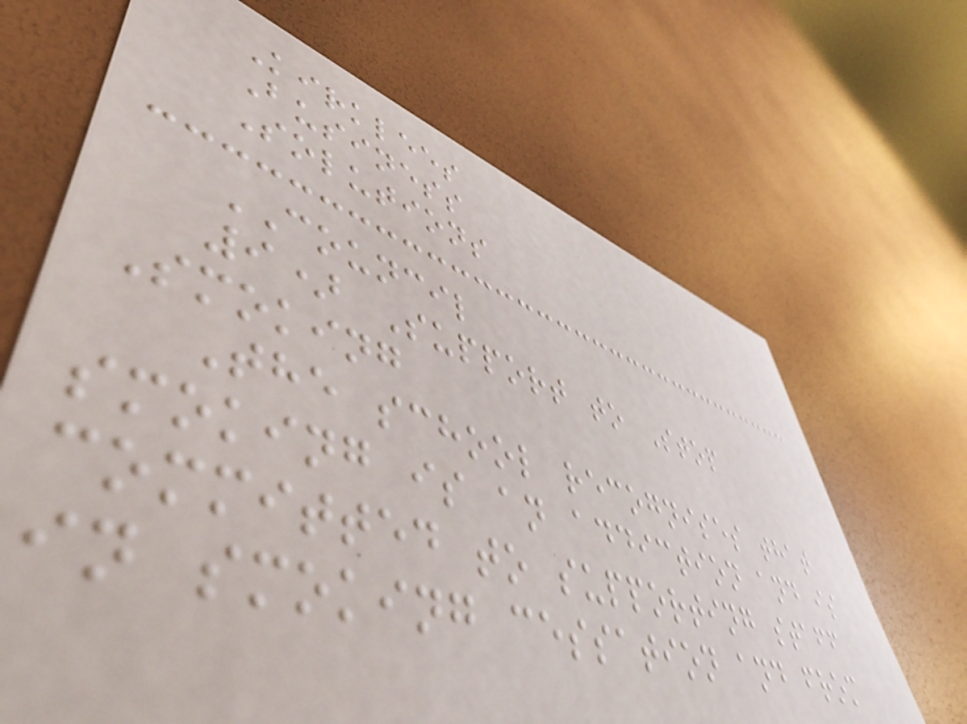Kirklees
Business
Solutions
COUNCIL
9) Support to Stop
Smoking
The school recognises that
smoking is an addiction and is
committed to supporting staff
in smoking cessation and from
